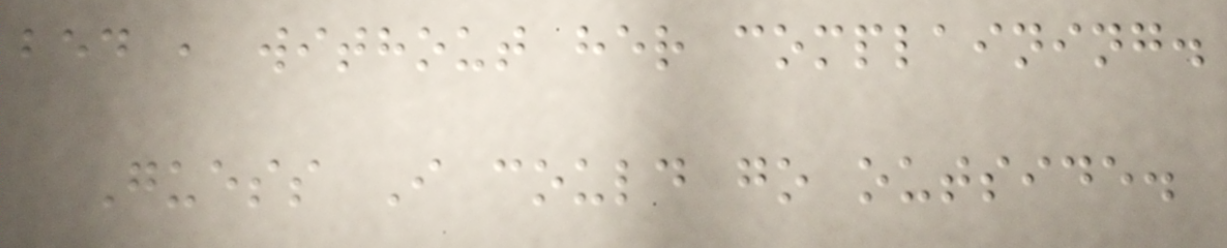bed , without her complaining.
Guess I could go outside.
